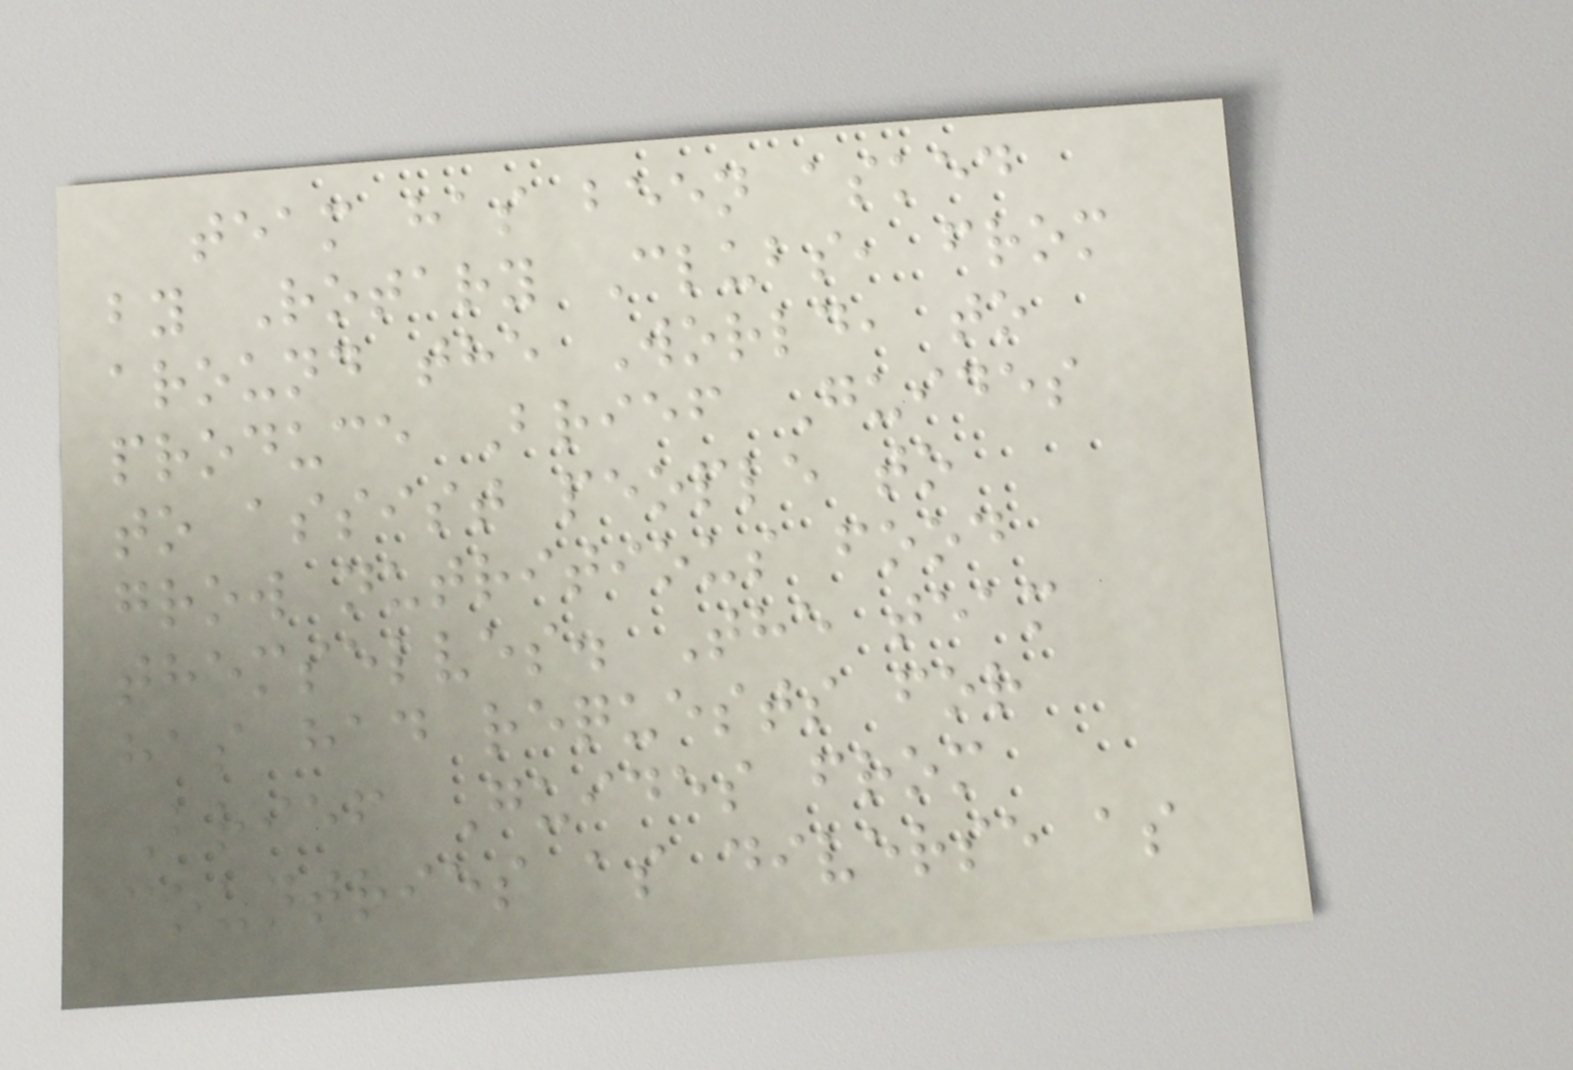team has been asked
by Rotary Clubs, from
around the World, to
produce Brief Guides
to assist people to
grow nutritious food
themselves. The team
has had requests for
Brief Guides from
countries as diverse as
